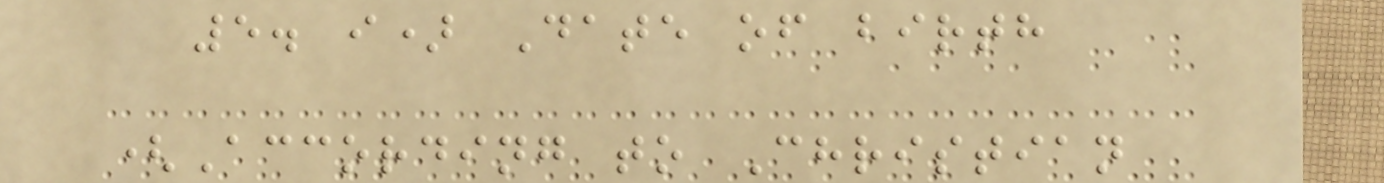5. i) Date of birth
(According to Christian
